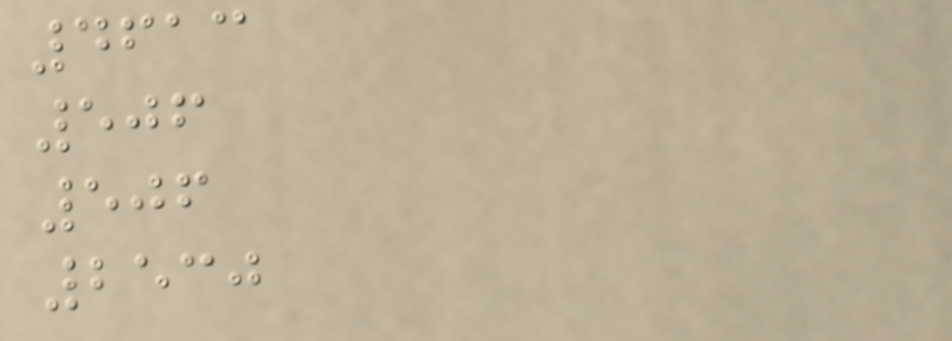4613
506
506
2530
